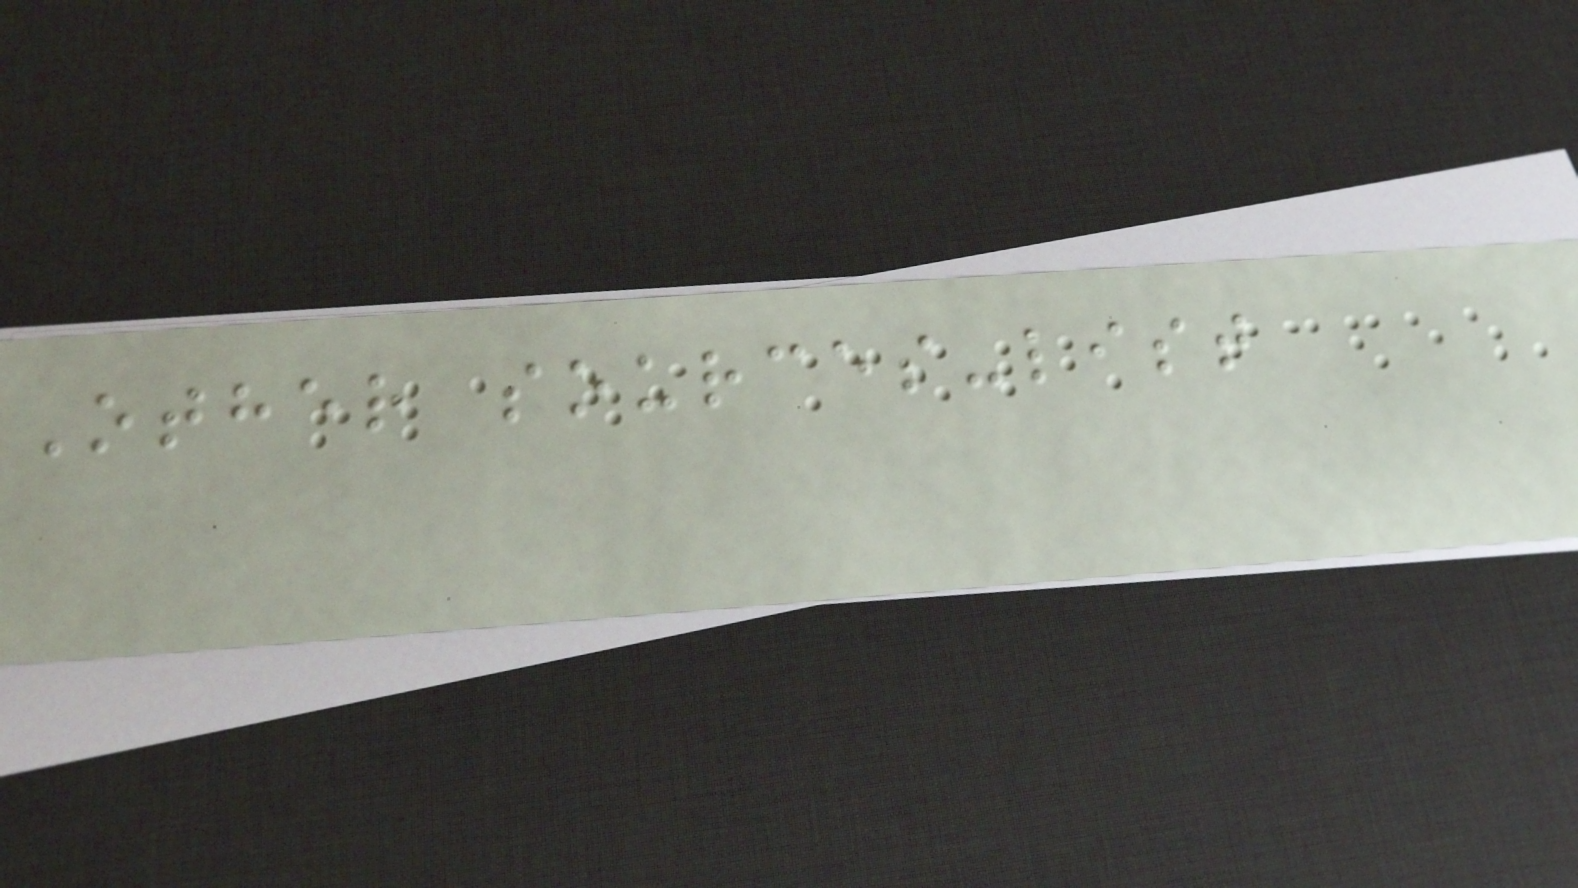Other sources-list
